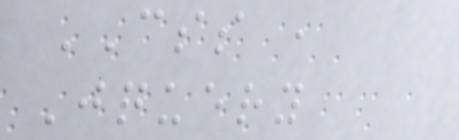CSS ,
Jquery
